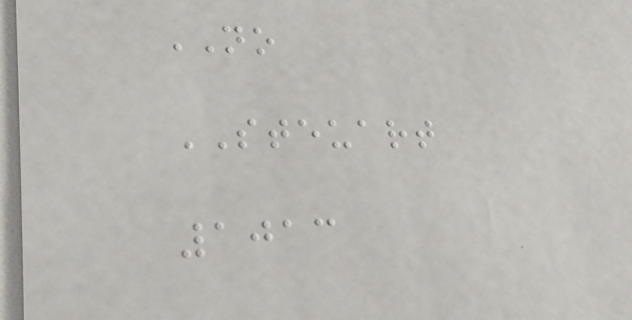NO
STEUART
1013
